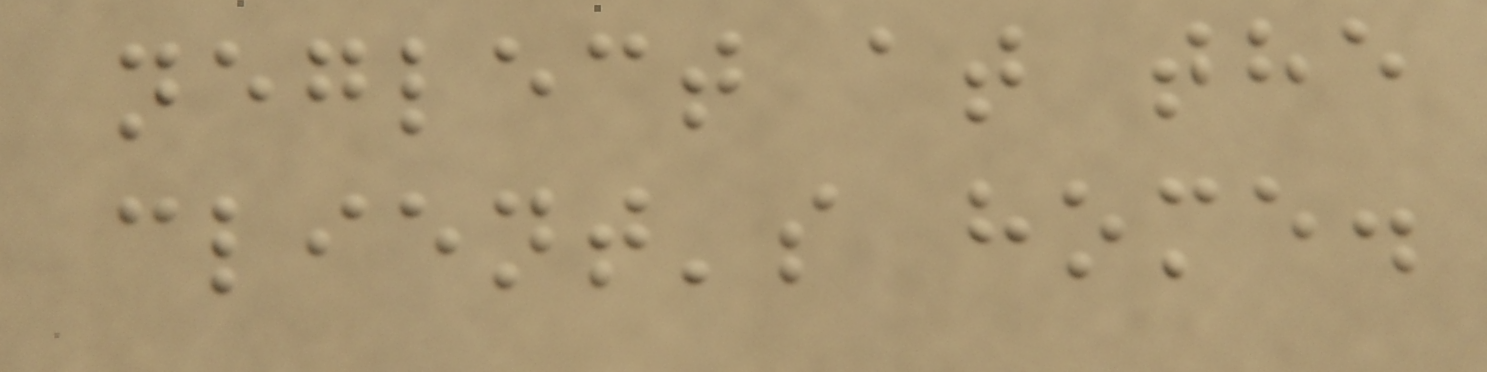neglect at the
client's home.
